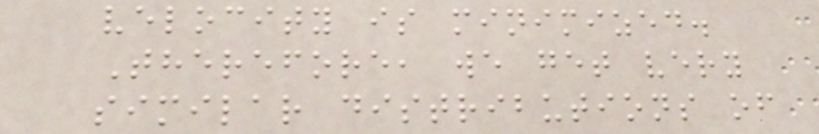velocity is minimized.
Therefore, we get very
similar distributions of
